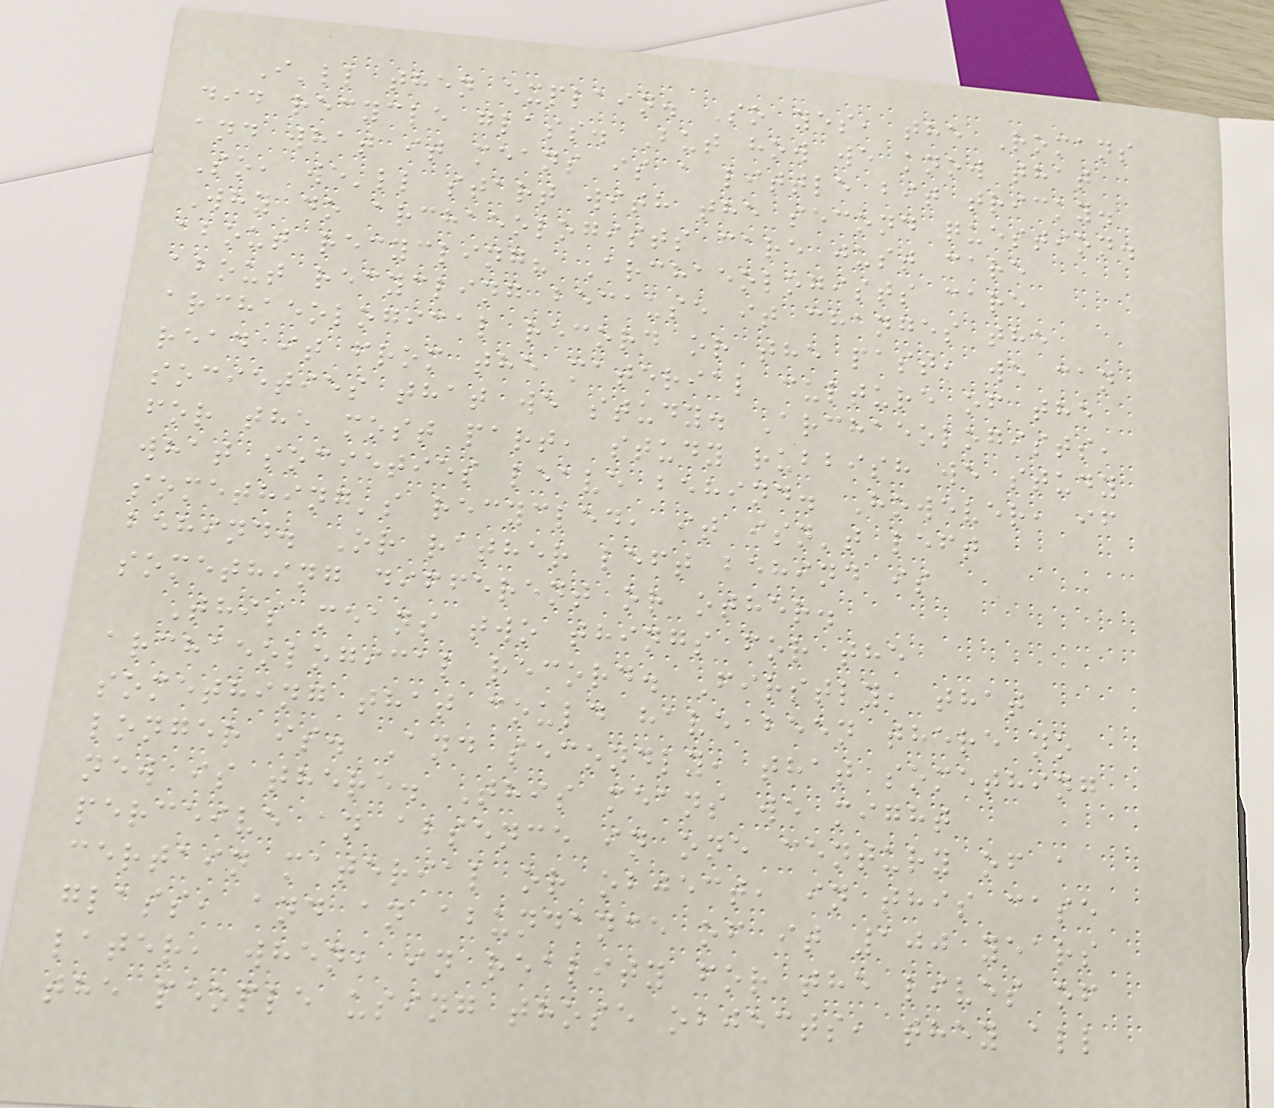I'll then explain. So yes, the Romans
did recycle glass. But how we know that
and what it means is a little bit tricky.
So, we'll start with the second question.
Why do archaeologists care just care
about recycling? Archaeologists care
about recycling because it changes the
archaeological record or the past, we can
read it from the material culture of the
societies that we study. Archaeologists,
for the most part, study rubbish we study
what societies leave behind. However, if
something's recycled, it isn't left
behind. Or rather left behind is
something different or other.
This means two things for the
archaeological record. Firstly, that
something that could have been there no
longer is. And secondly, that something
new is there. This means we might
perceive an absence in one century of a
certain material or object, in this case
glass, and an abundance of it 100 years
later, when, in reality for the lives of
the people using those objects, they all
